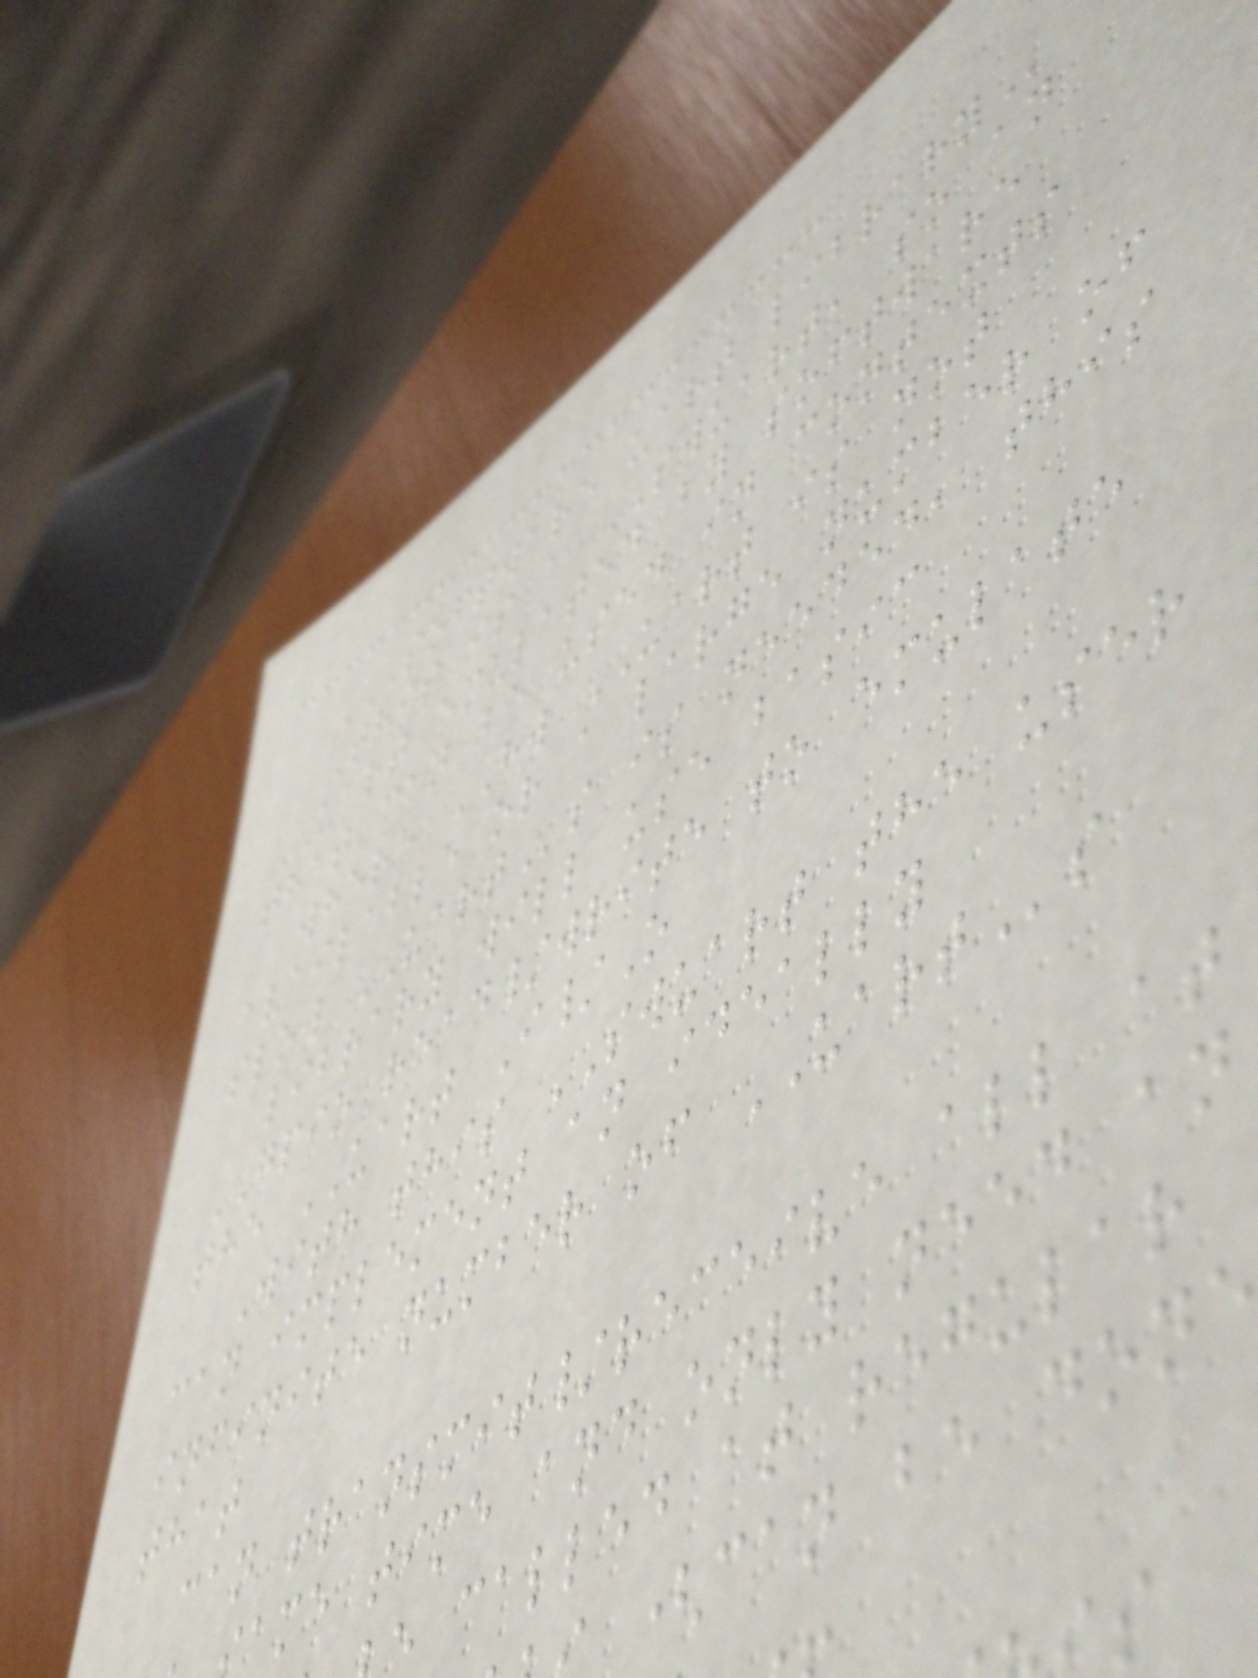SOFTWARE UART LIBRARY
This is a SWUART, so an
UART emulated by software
that can be used in contexts
where HW UART is not
available or a large number of
slow UARTs is needed, this
library will use basic
GPIO read/write to emulate
the UART I/O
With this SWUART the user
can implement an ideally
infinite number of UARTs
that
can transmit/receive all at
ame time and only need an
called at regular
(can be done
